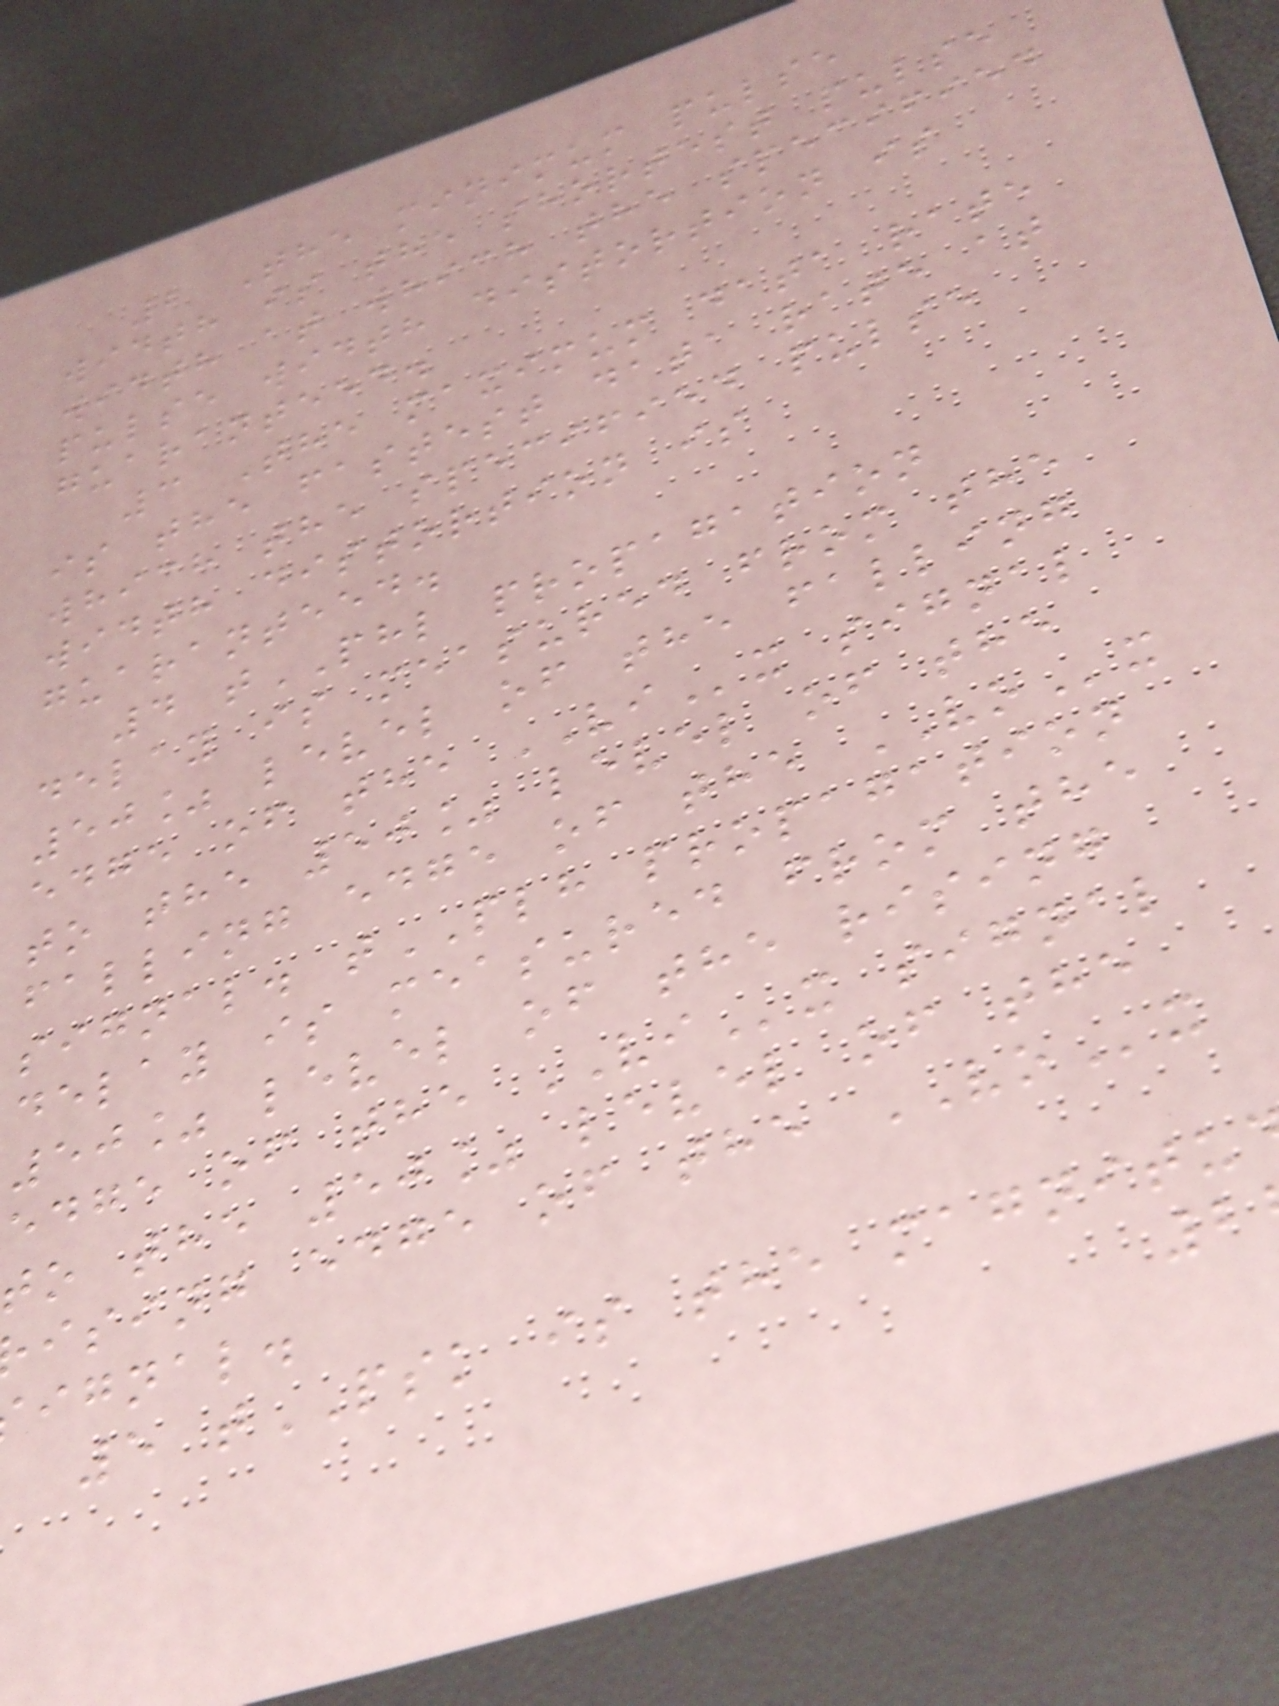2 The minimum pulse
width is the shortest pulse
width at which the specified
pulse width distortion is
guaranteed.
3 The maximum data rate
is the fastest data rate at
which the specified pulse
width distortion is
guaranteed.
4 tPHL propagation
delay is measured from the
50% level of the falling
edge of the VIx signal
to the 50% level of the
falling edge of the VOx
signal. tPLH propagation
delay is measured from the
50% level of the rising
edge of the VIx signal
to the 50% level of the
ising edge of the VOx
ignal.
5 tPSK is the magnitu
